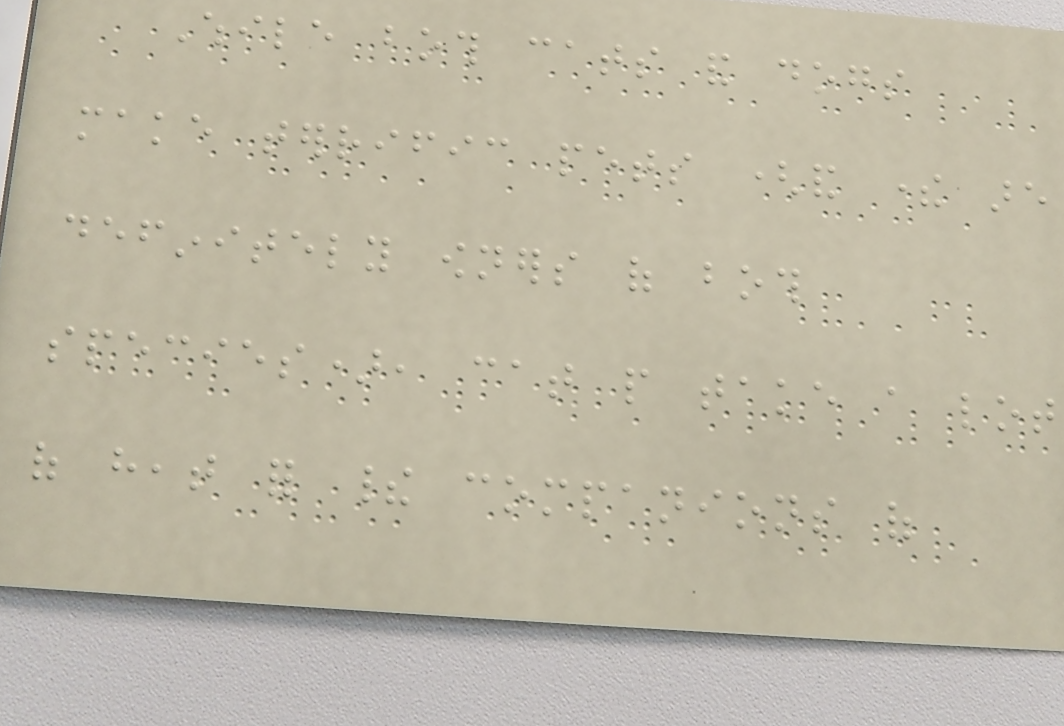While both cats and dogs
make terrific pets (and there are
definitely owners of both
species), cat people take a lot
of heat for their companions of
